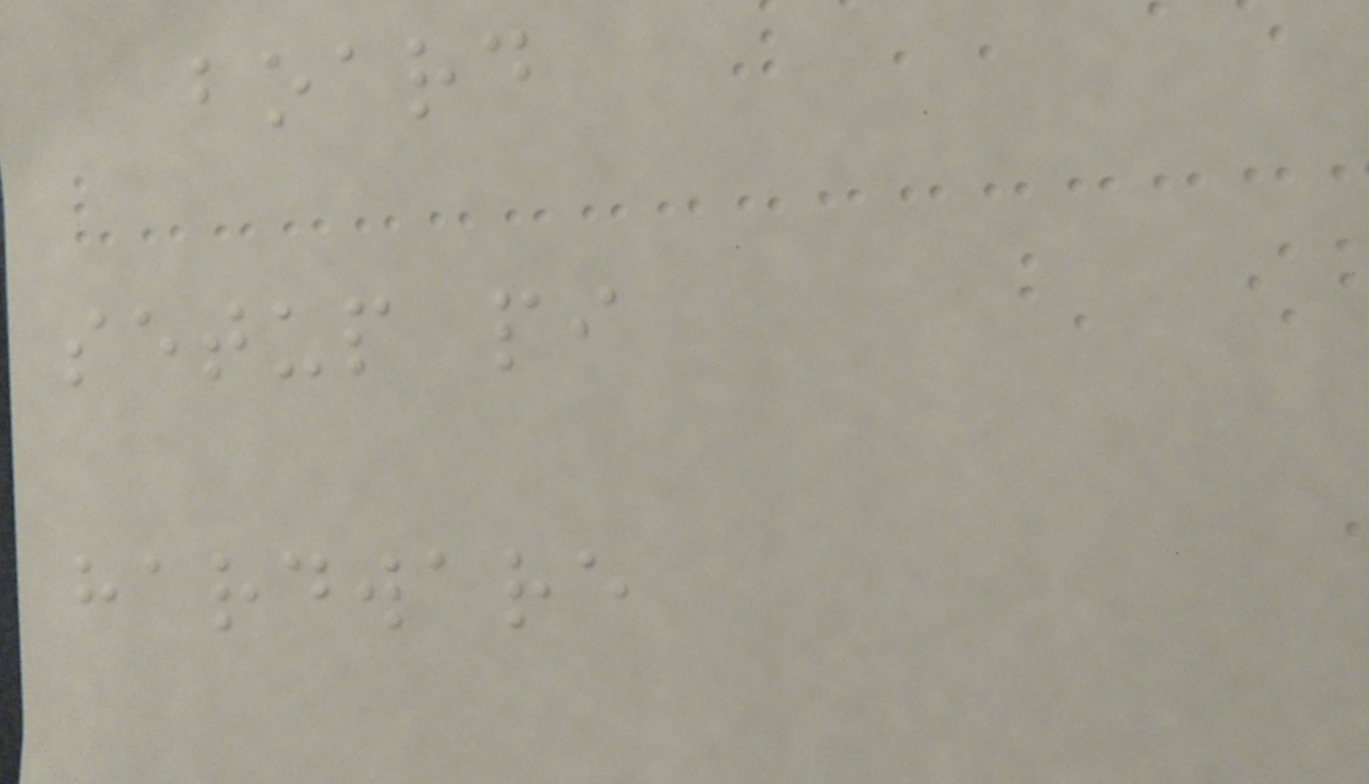board
setup pi
hardware
